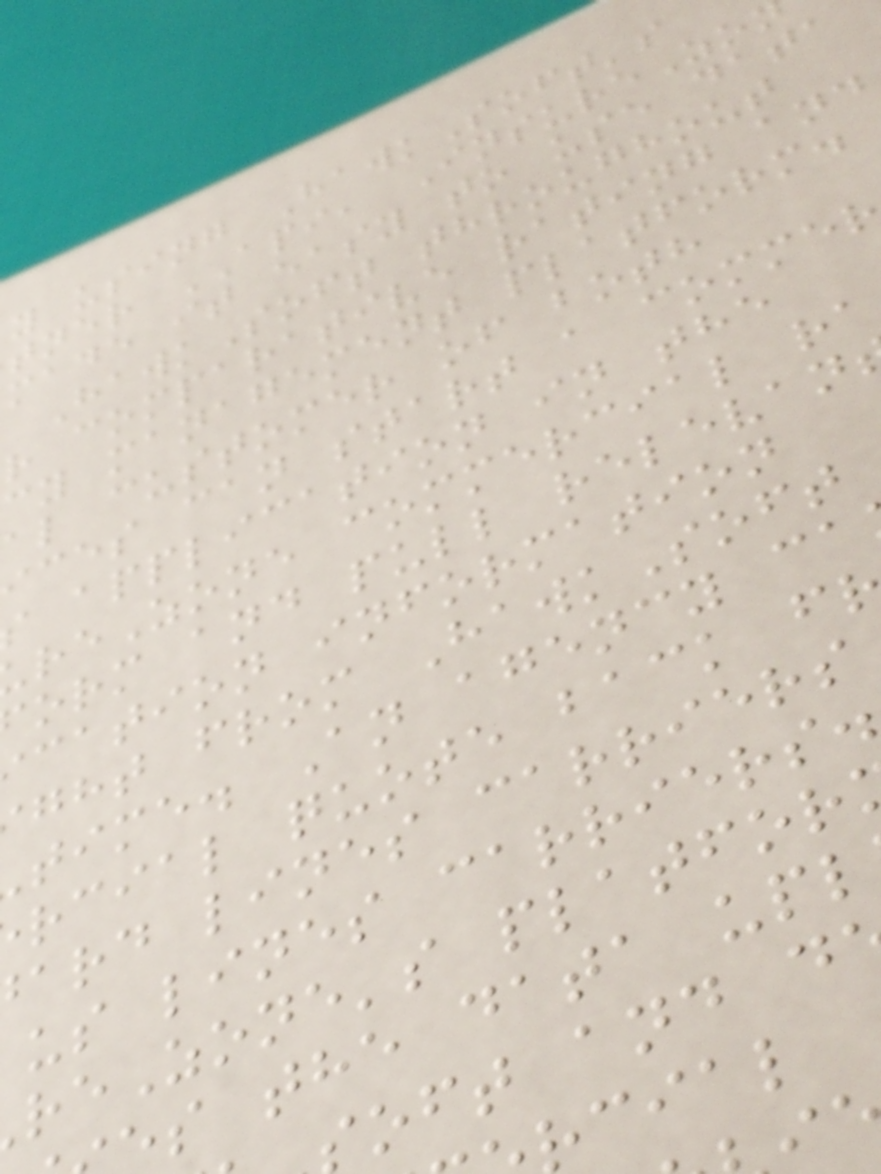y using HawkSoft's
tner API, InsureZo
made it easy to use data
HawkSoft throughout
r comparative rating and
cy management platform.
al customer of both
ices can start a comme
application in the
reZone commercial ra
orm and pull relevan
cation information
ght from HawkSoft
time. An agency ca
rcial quote back f
ard lines carriers
us lines carriers.
reZone's platfor
s the data upl
oft and d
